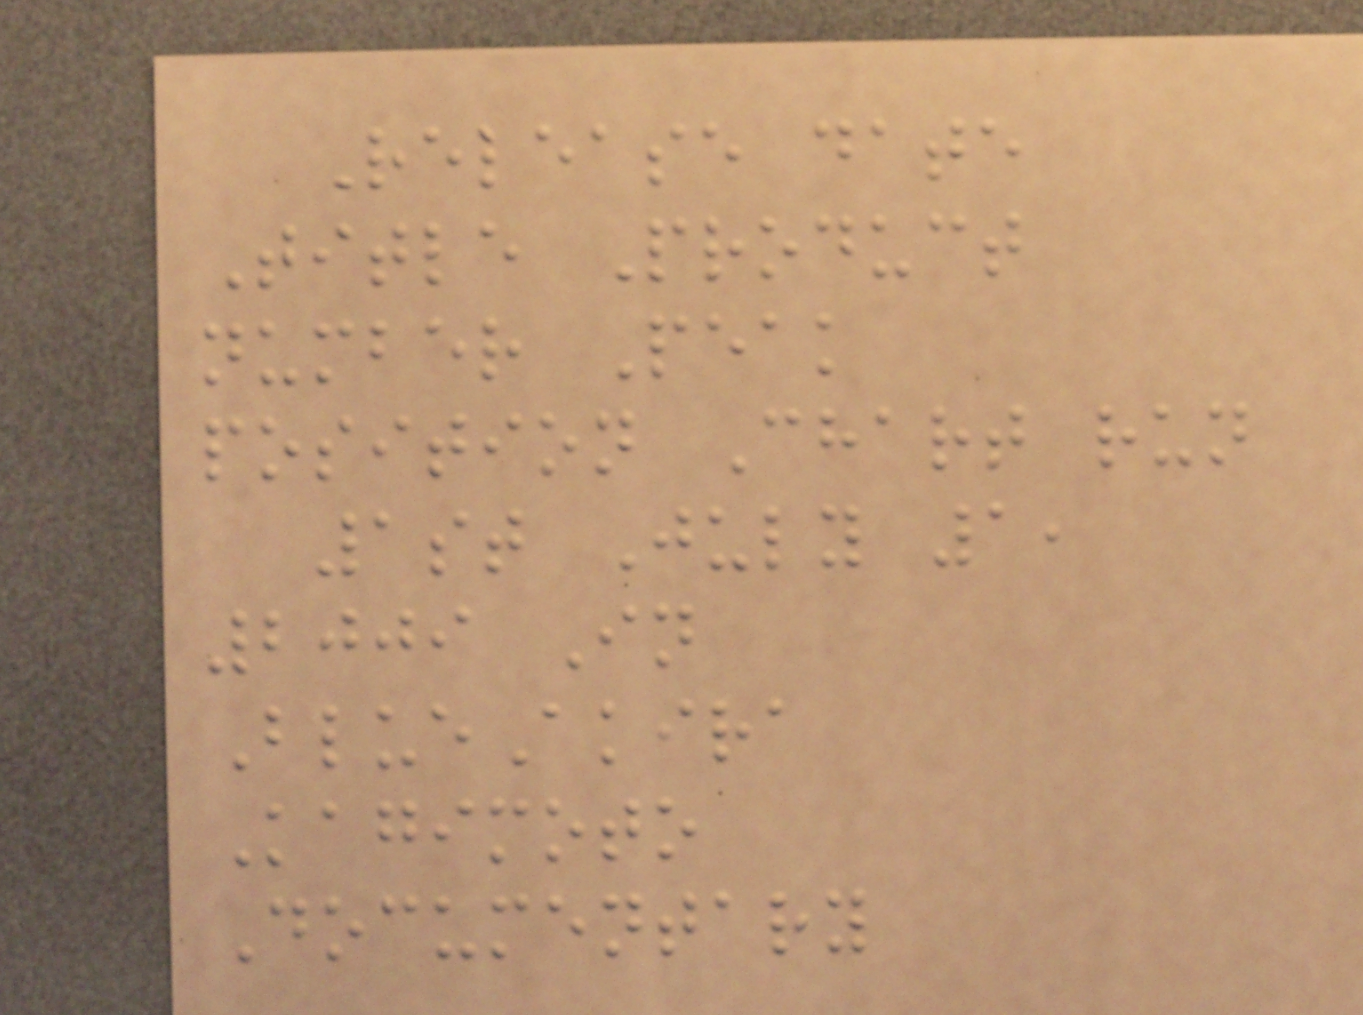Release date
Title Product
number Peak
position Chart run
1st July 1,
2009 In
BlueAkira
Kagimoto
Documentary
